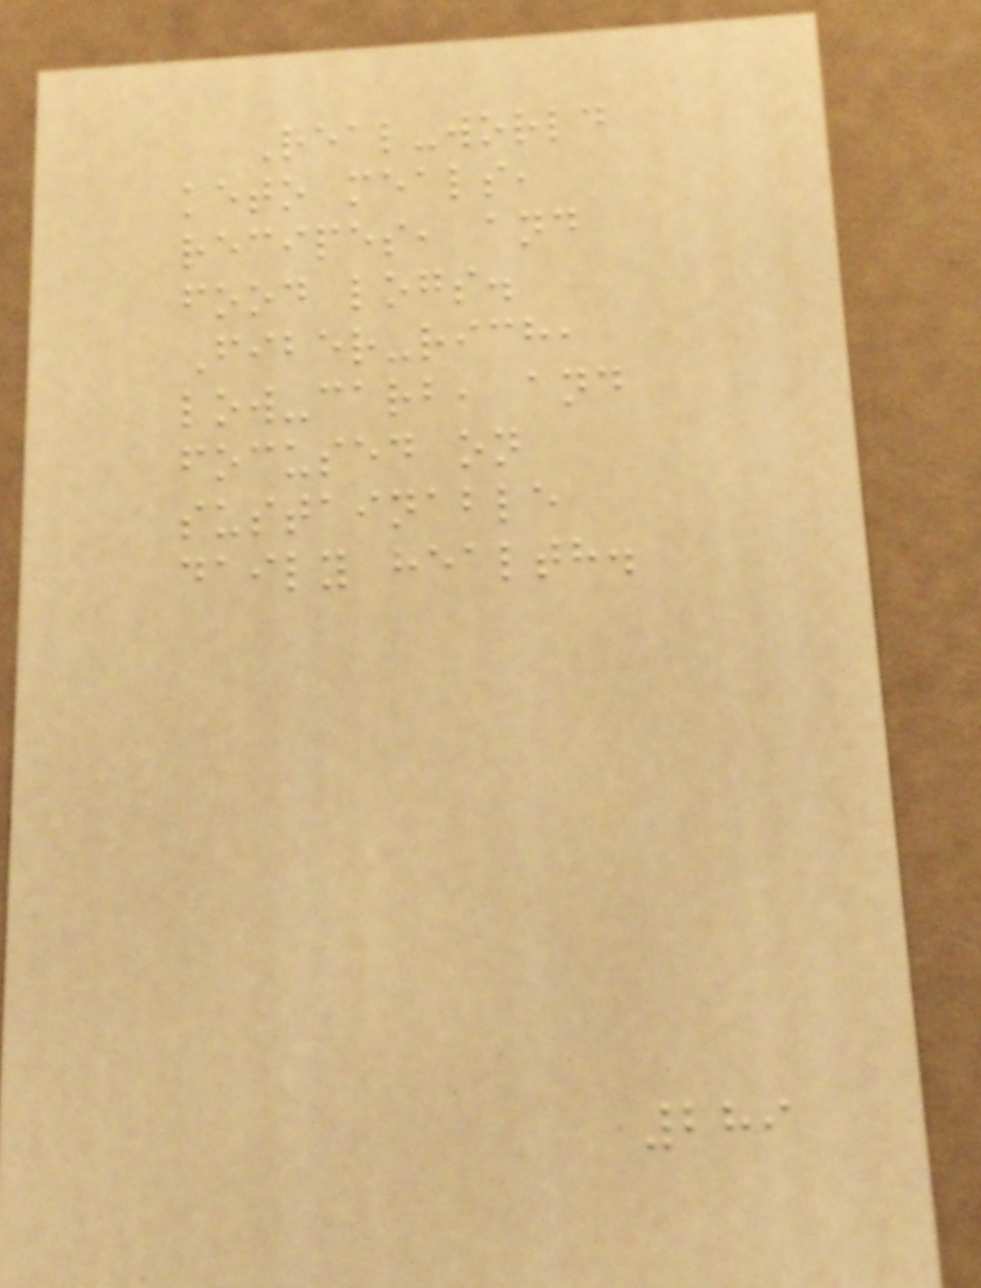Real-world
keto meals,
recipes, and
food logs.
Fiber-rich,
low-carb, and
focused on
sustainable
daily health.
289
